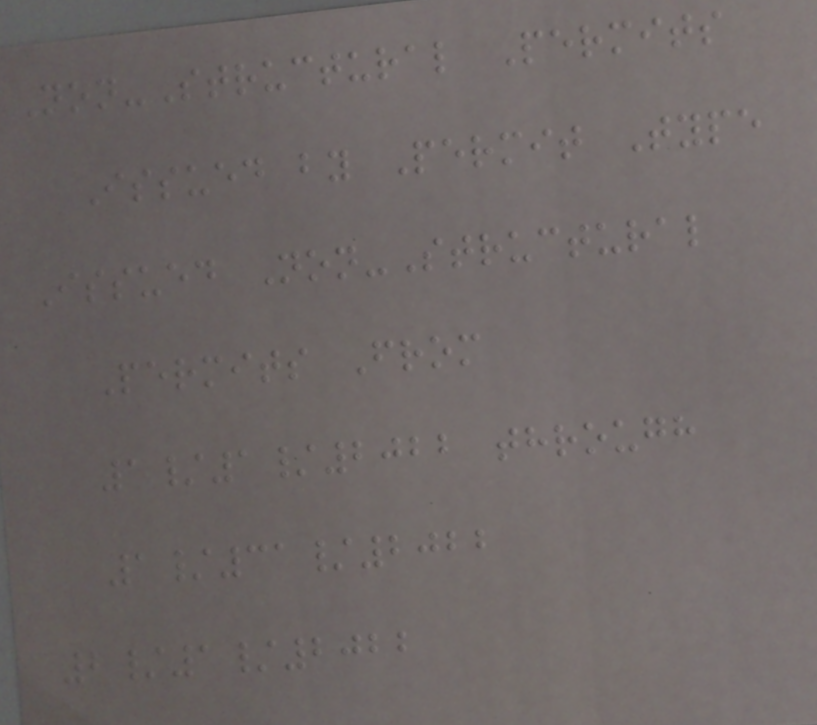Non-Structural Permits
Issued by Permit Type
Issued Non-Structural
Permits From
1/1/2022 through
1/31/2022
2/1/2022
